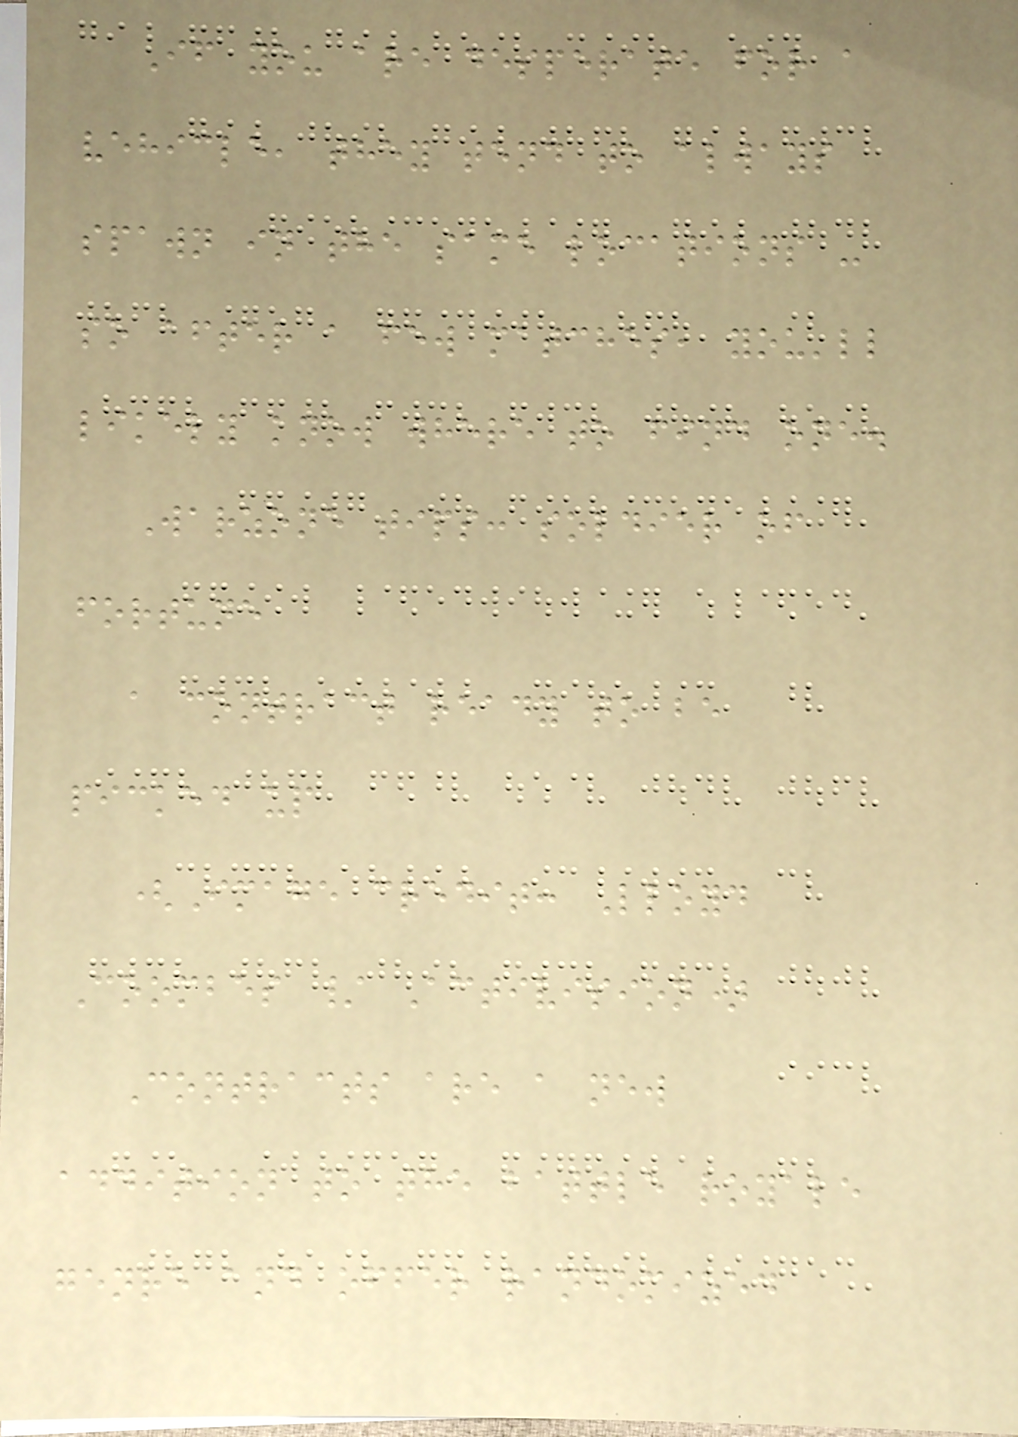If you are desperate for a
vehicle, they tend to always
spawn in the same locations -
so after a few matches, you'll
likely know where to find one.
Warzone tips: soldier of
fortune
a contract ready to be
picked up
(Image credit: Lloyd
Coombes / Activision)
Contracts are a new
addition to the battle royale
genre and offer randomized
